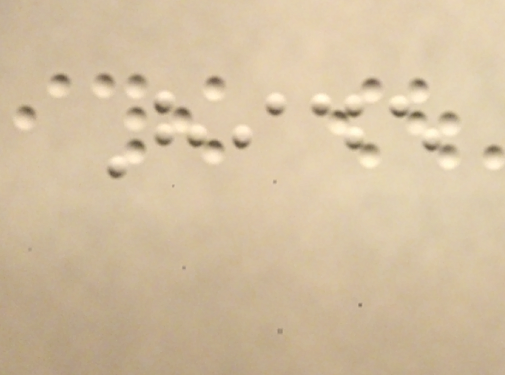Hide
